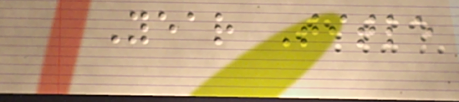Year Title
